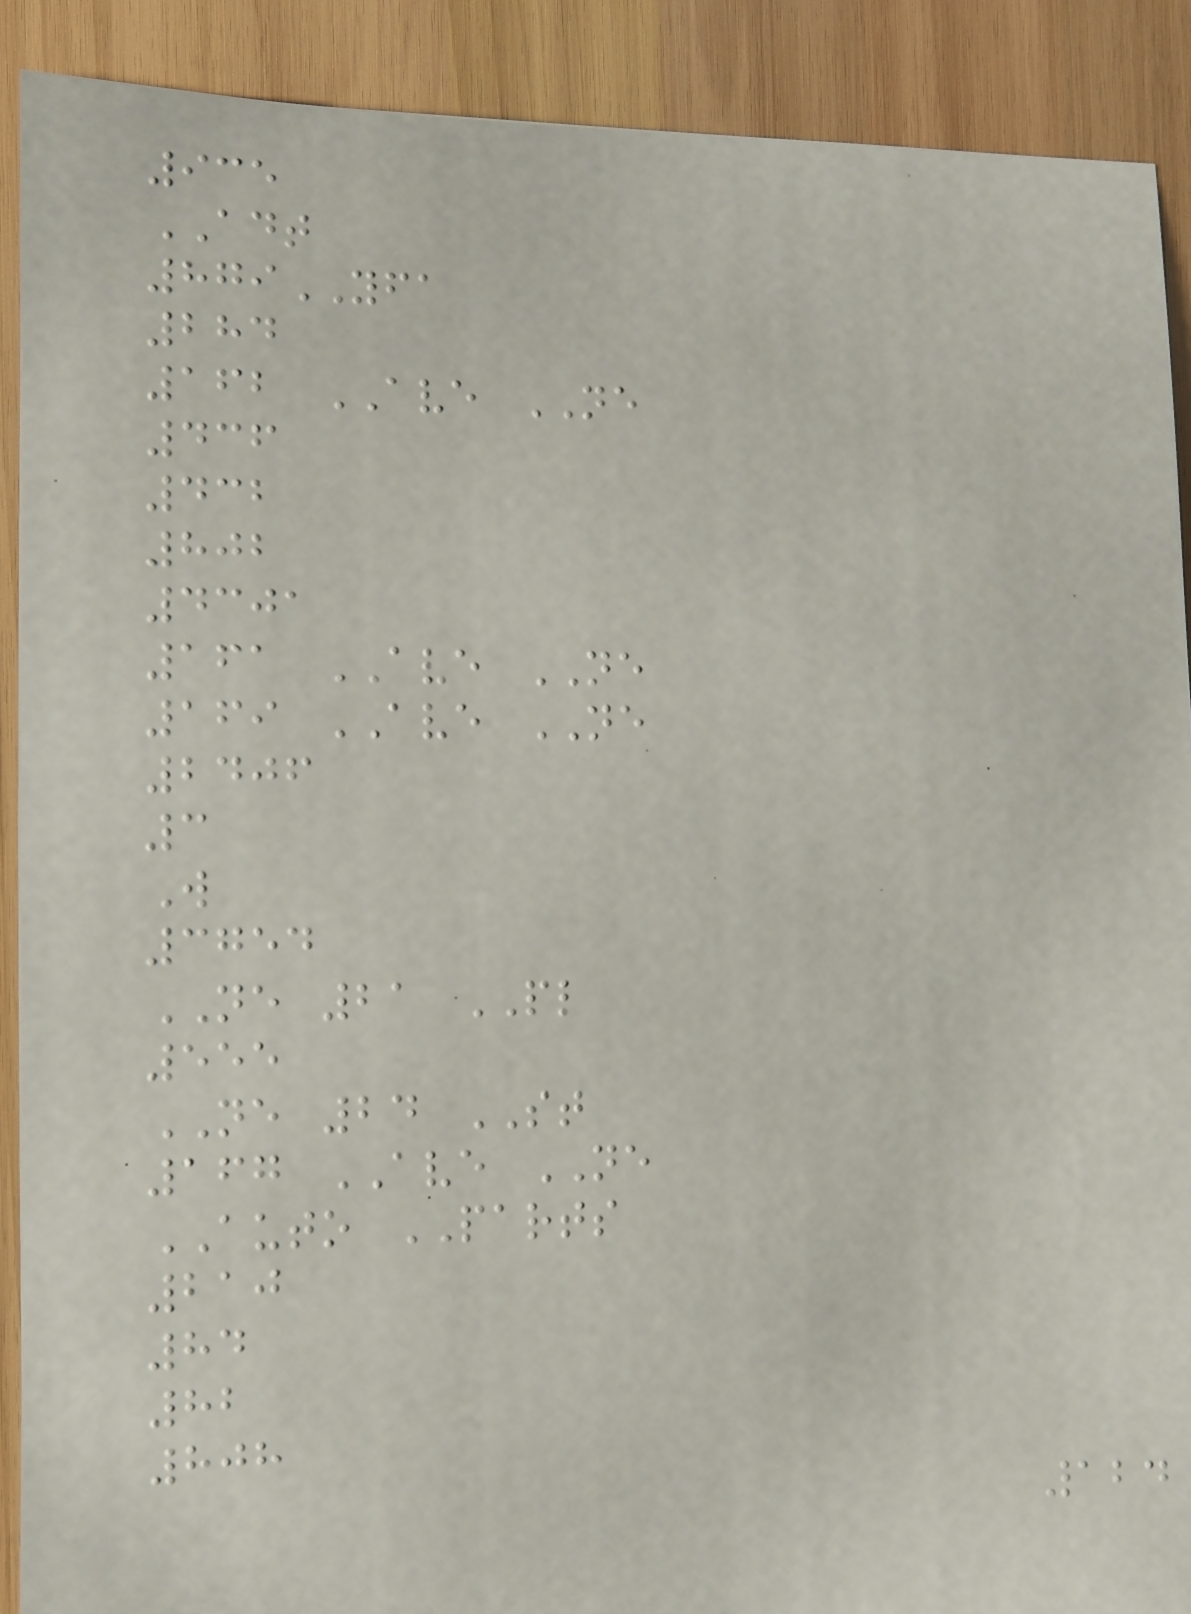935
ADT
879YFA
284
162 AVE NE
436
432
802
4301
161 AVE NE
169 AVE NE
2406
3
W
3754
NE 21 PL
555
NE 24 ST
167 AVE NE
AUTO PARTS
210
84
82
808
124
